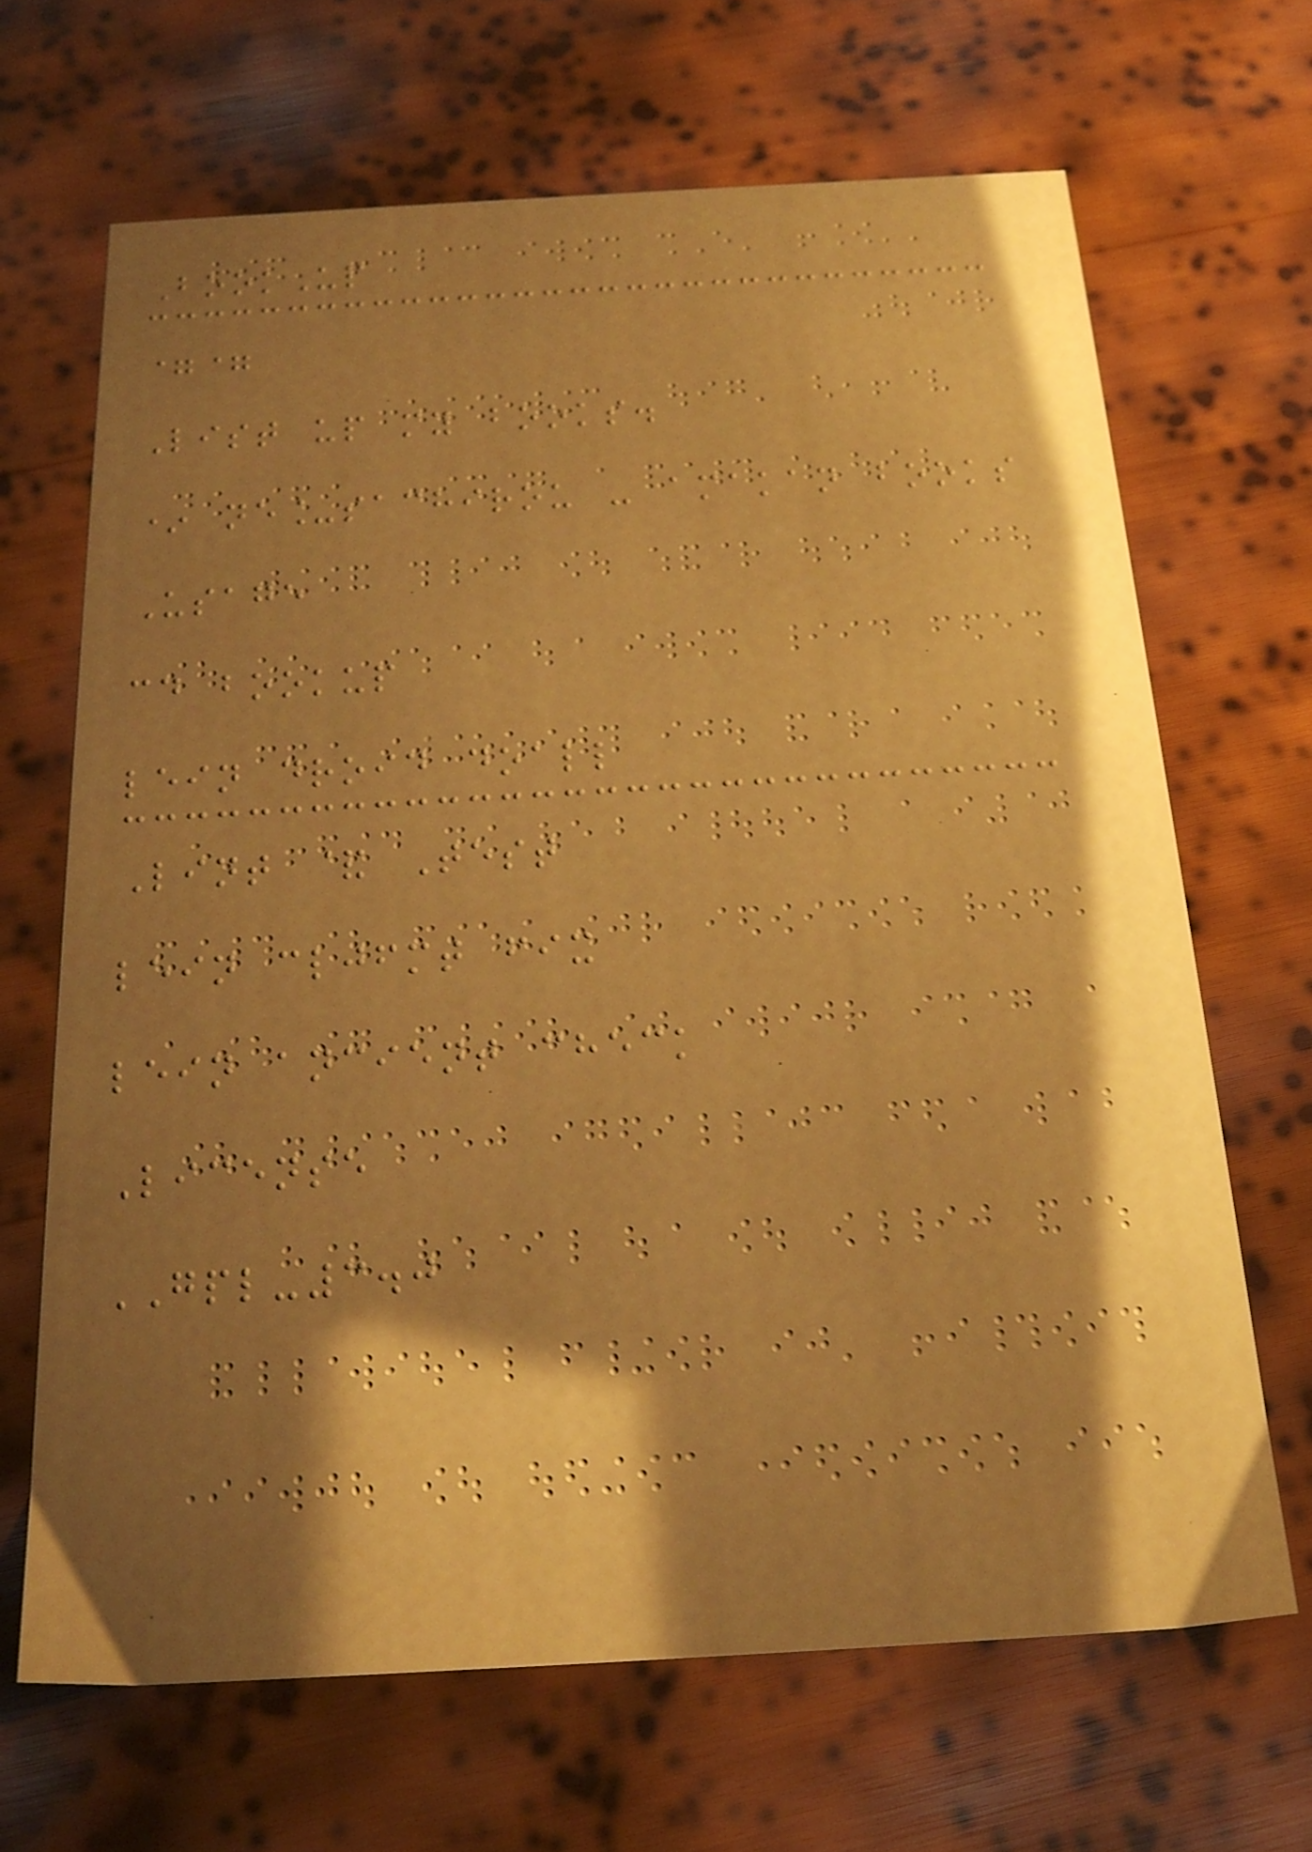BookUp
==
List up my books.
* ne_sachirou - amakan books
Usage
cd bookup
lein droid doall
Lint & Test
lein cljfmt fix
lein ancient check
License
GPL-3.0
